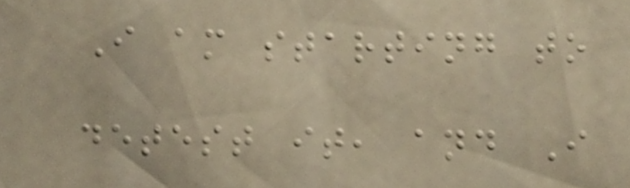I am starting to
detest it, and I
